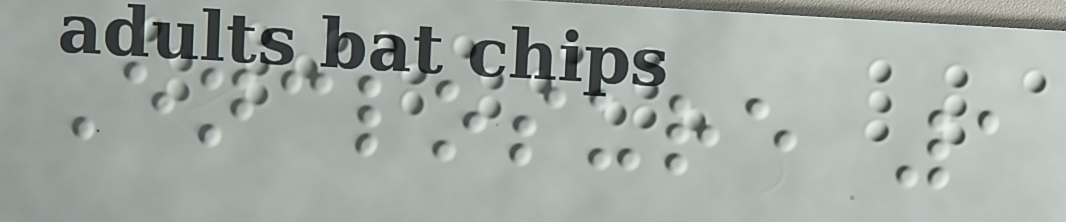Enclosure 1
